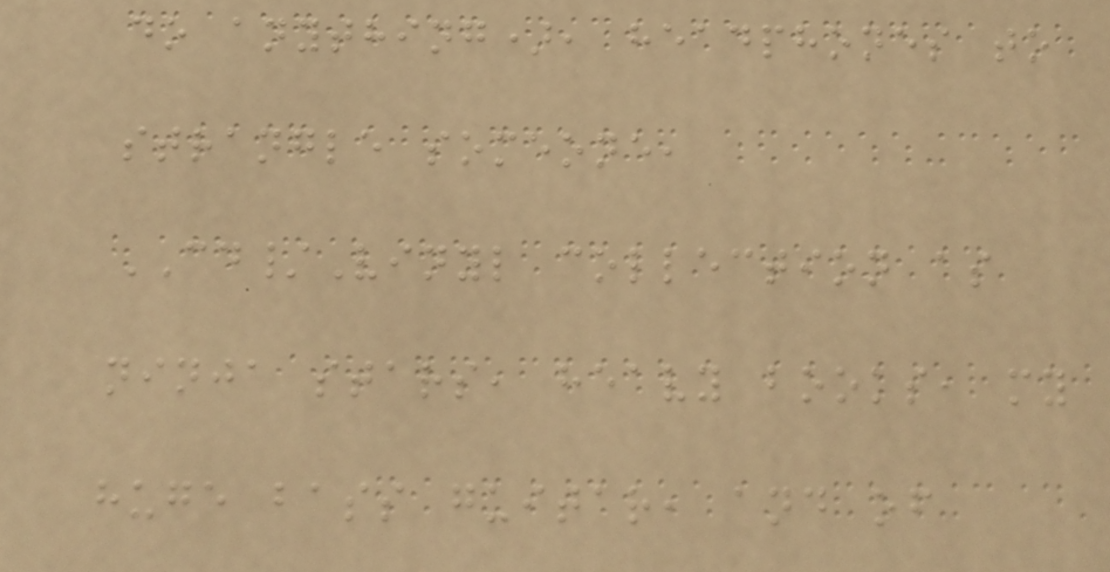do anything), headphones to
strangle someone,
CD/Vinyl collection as
ninja stars, heavy books, my
huge bass guitar, and of
